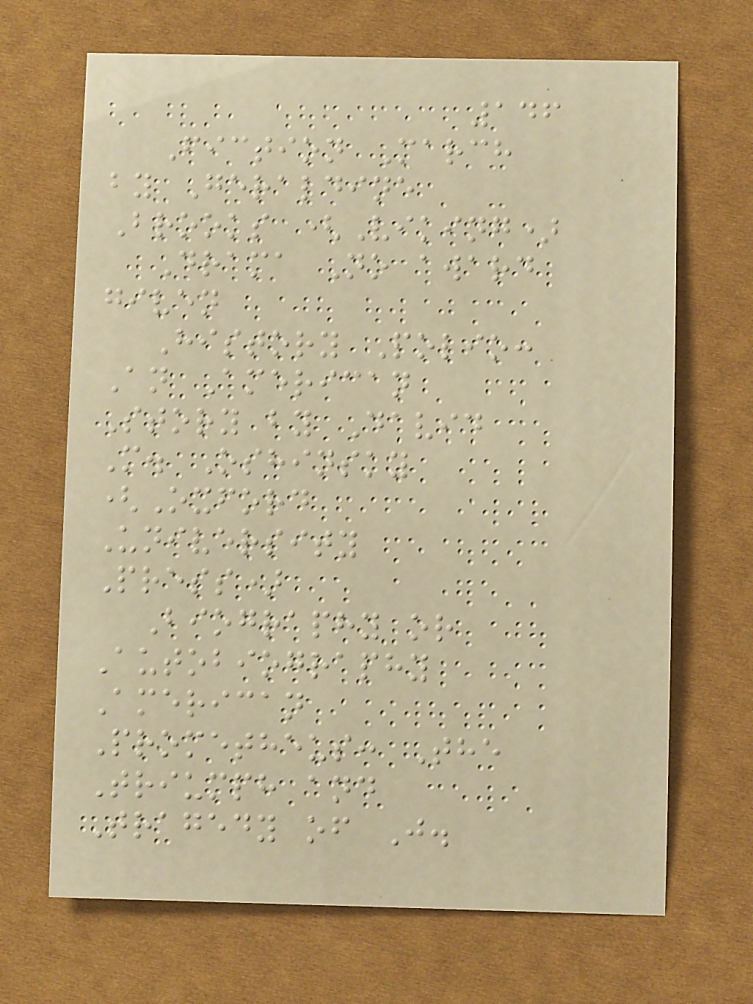146
Fiction March
by Geraldine
Brooks (Viking)
Drama No award
given
History Polio:
An American
Story by David
M. Oshinsky
(Oxford
University
Press)
Biography or
Autobiography
American
Prometheus: The
Triumph and
Tragedy of J.
